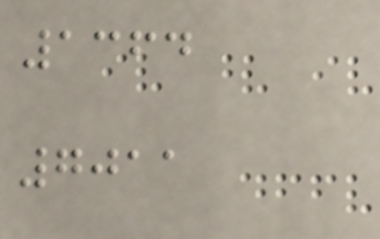1364
7011
